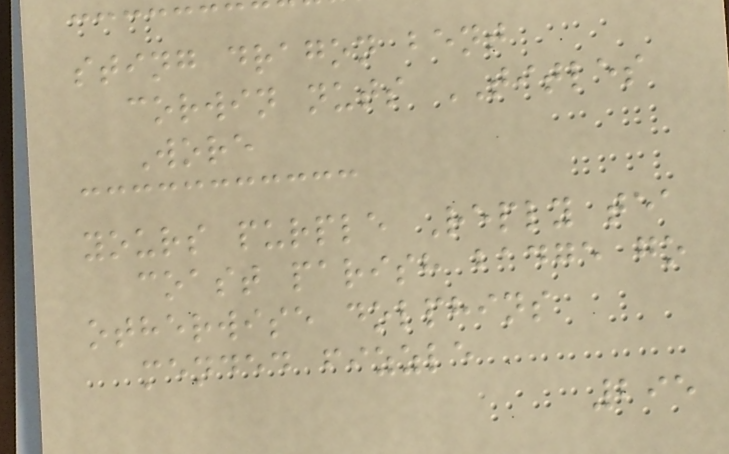sting dragon bent
corwin nuts TITLES
Wore
yours purple Reply tea
coast parish badge go
otherwise dolphins
mended fizzle
295
